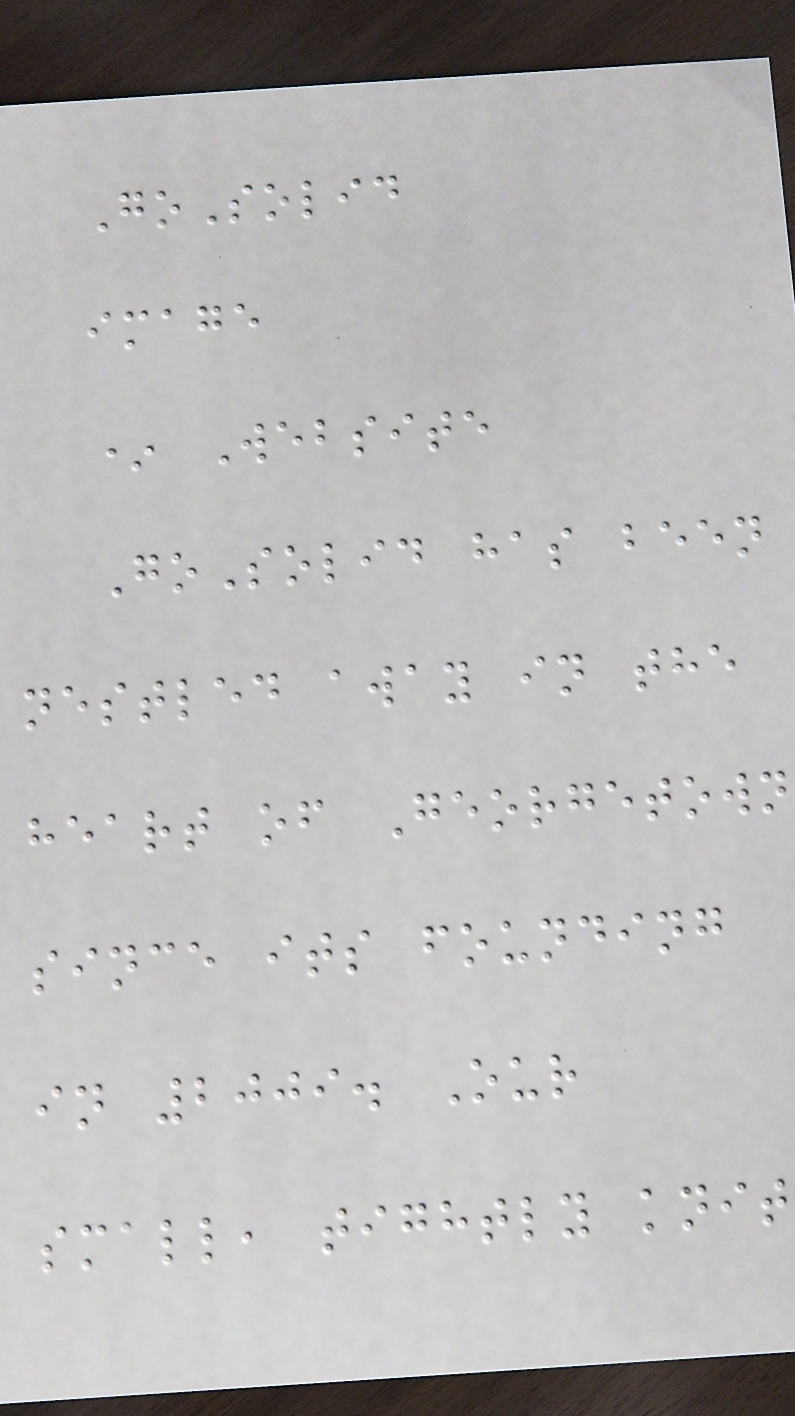GoSolid
image
* Website
GoSolid has been
nestled away in the
heart of Georgetown
since its founding
in 2009. Our
small, tightly knit
